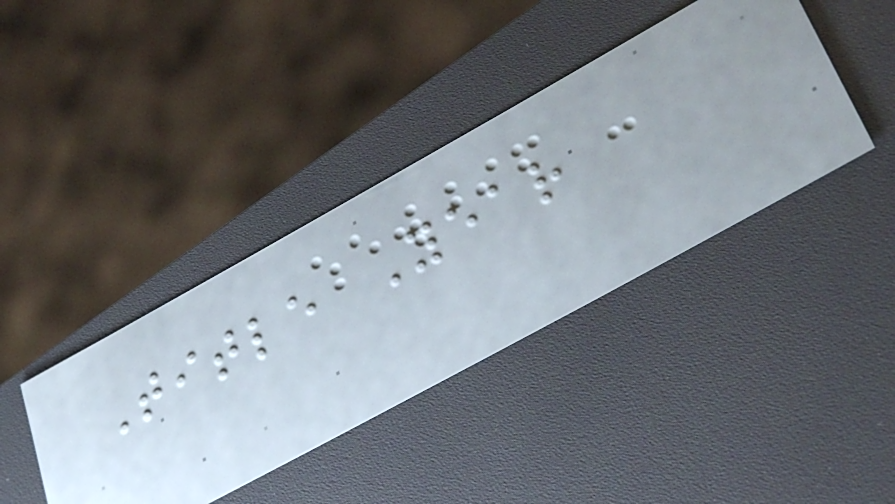Title Year
